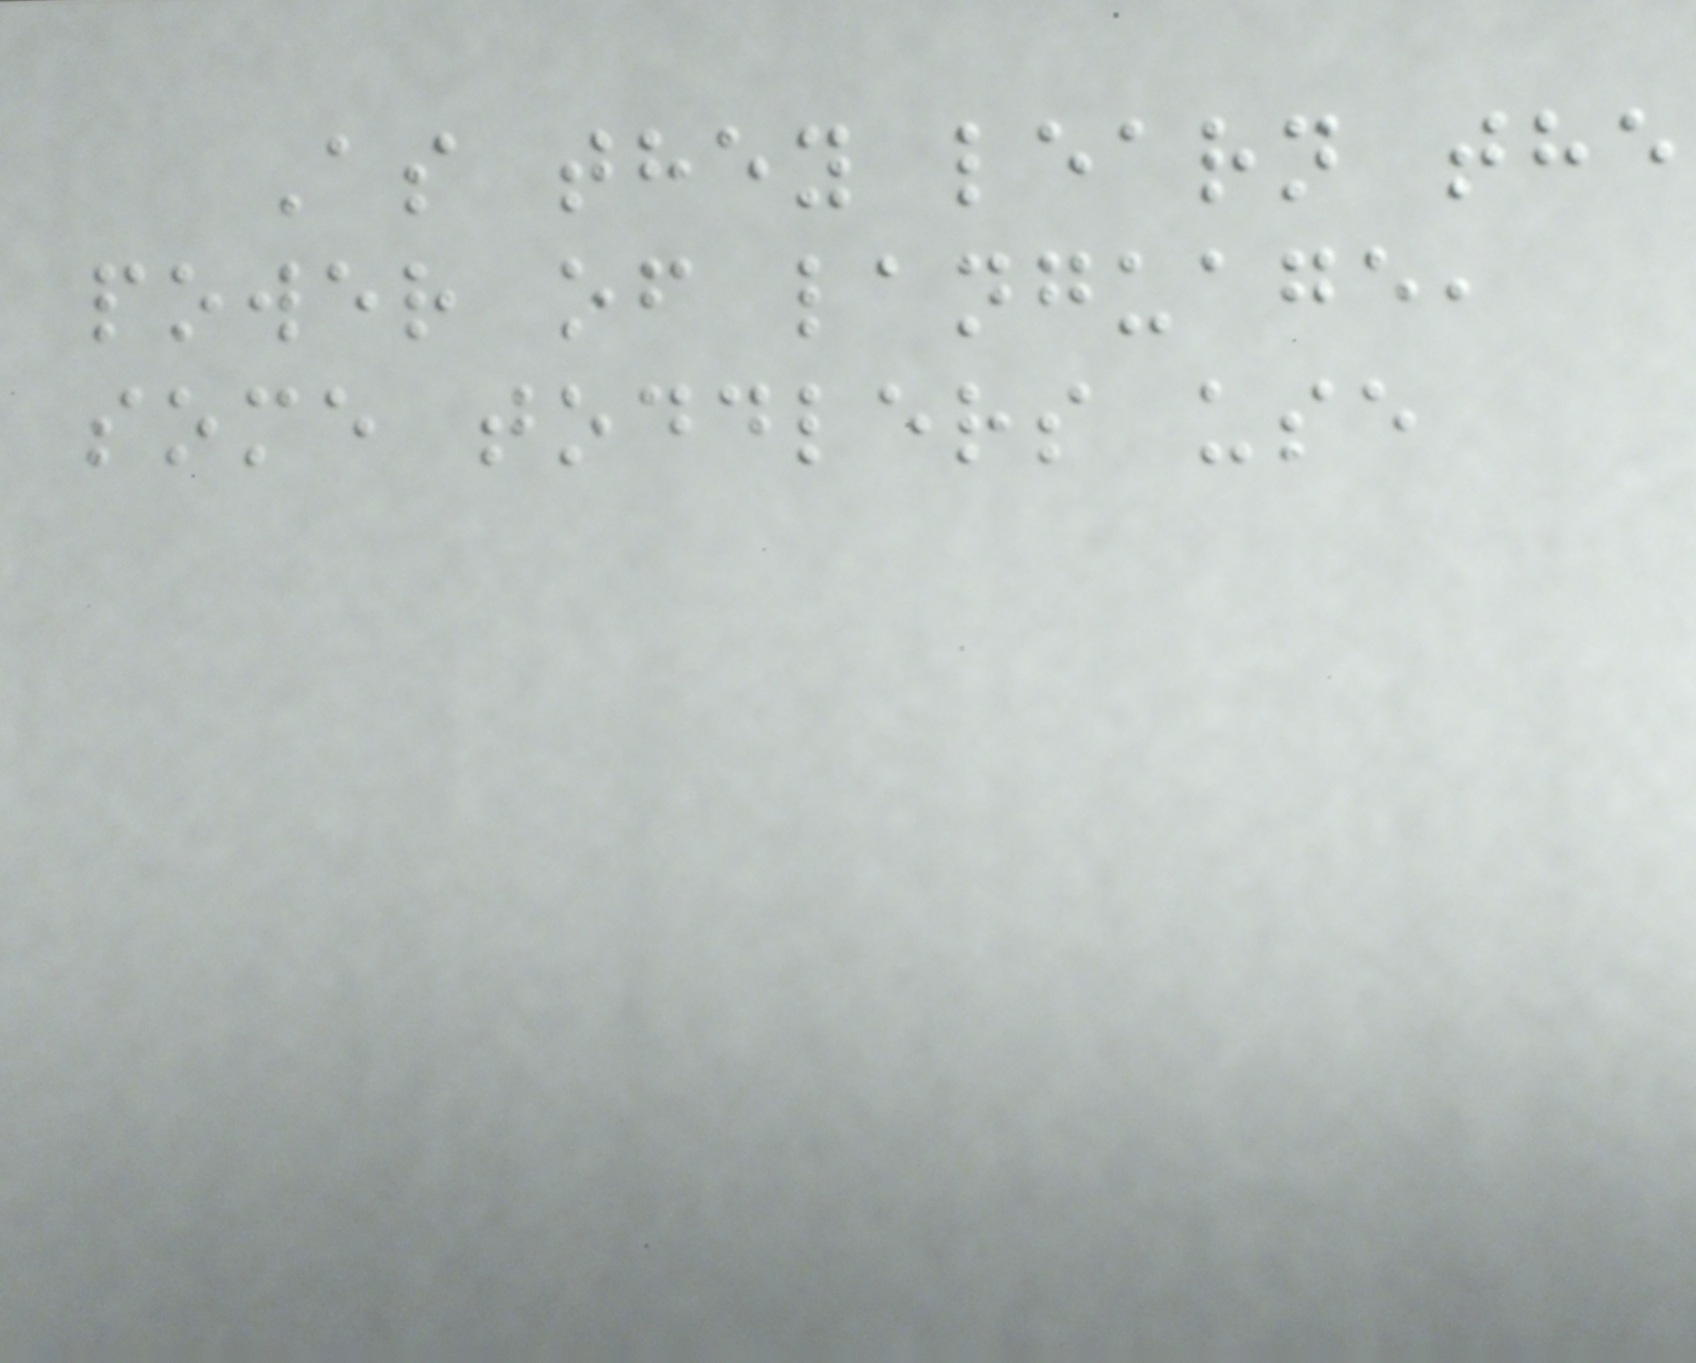As they learn the
power of language,
some toddlers use
